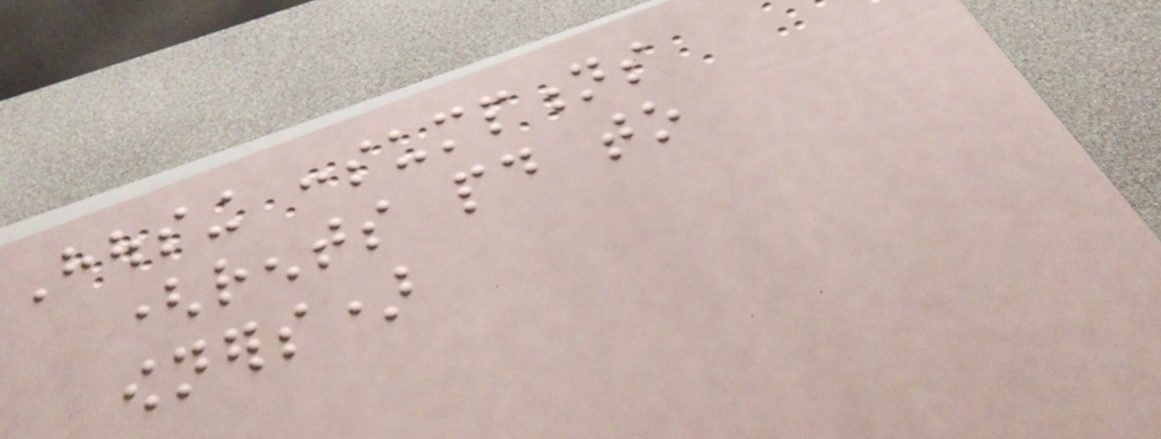Housing consumptions
(rents paid to
owners)
